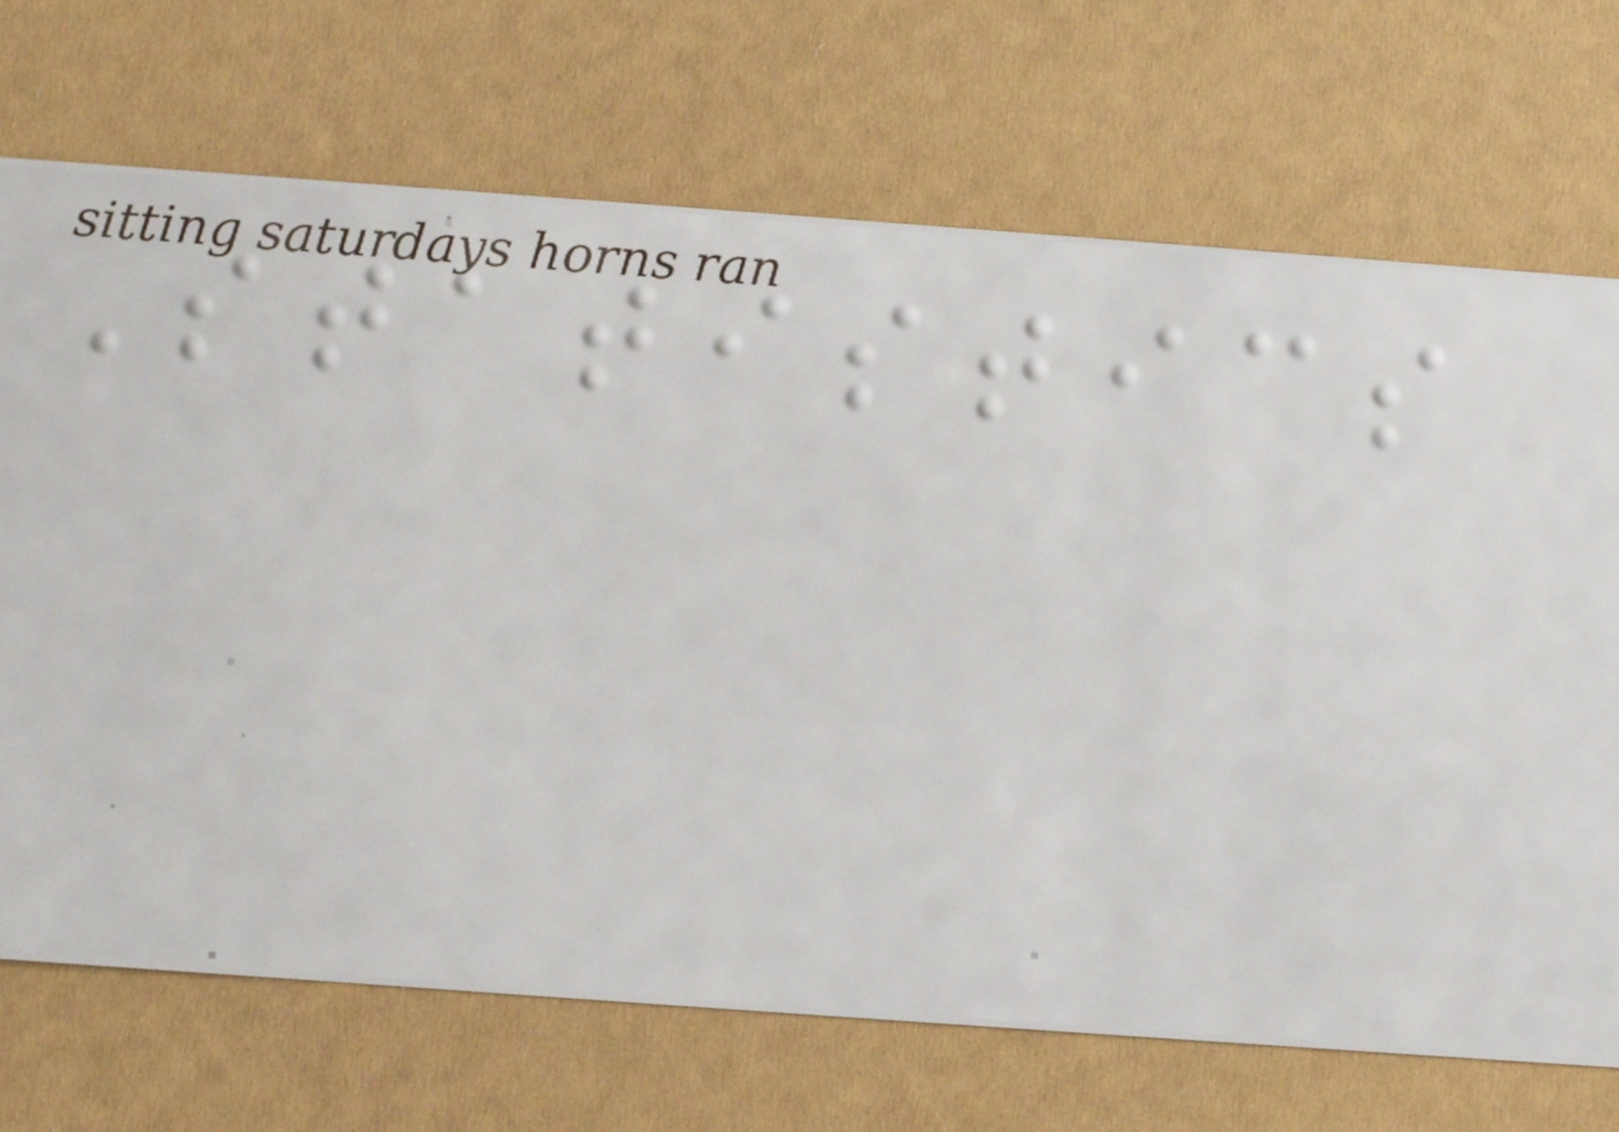Statistics
